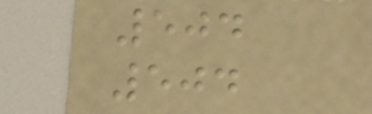504
504
